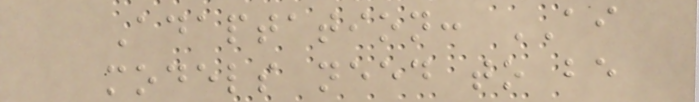Adaptation: AI
models need to be
